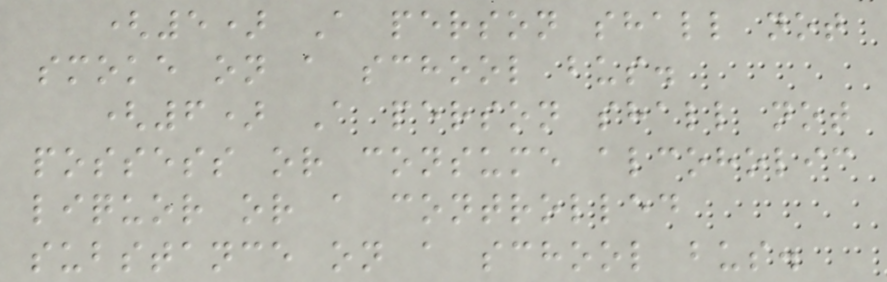(5) A person shall not
smoke on a school bus.
(6) A person shall not
possess or consume alcoholic
liquor or a controlled
substance on a school bus.
